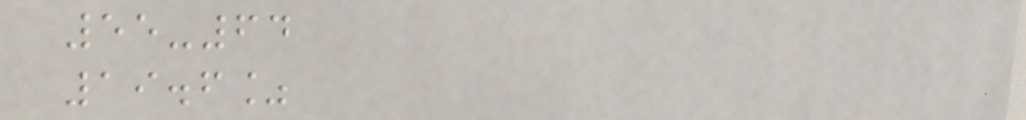55-64
19.6%
